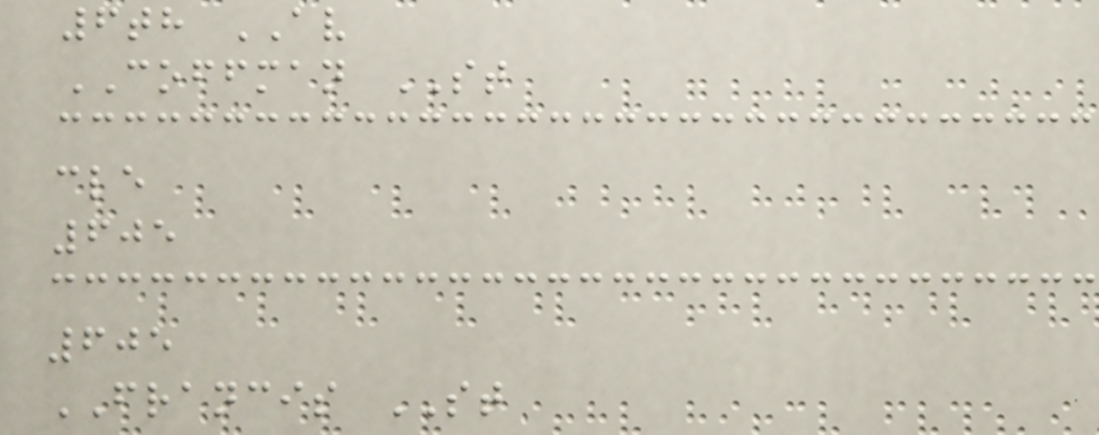6th AV
COFFMAN ST
cle
605
605
FRANCIS ST
